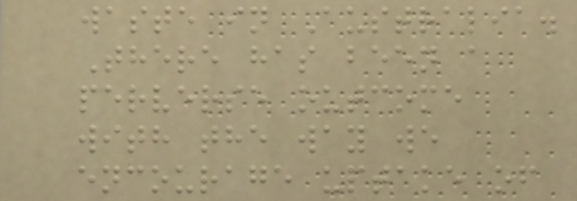waste in Australia.
There has been a
perverse outcome
with the way we
encourage uptake of
